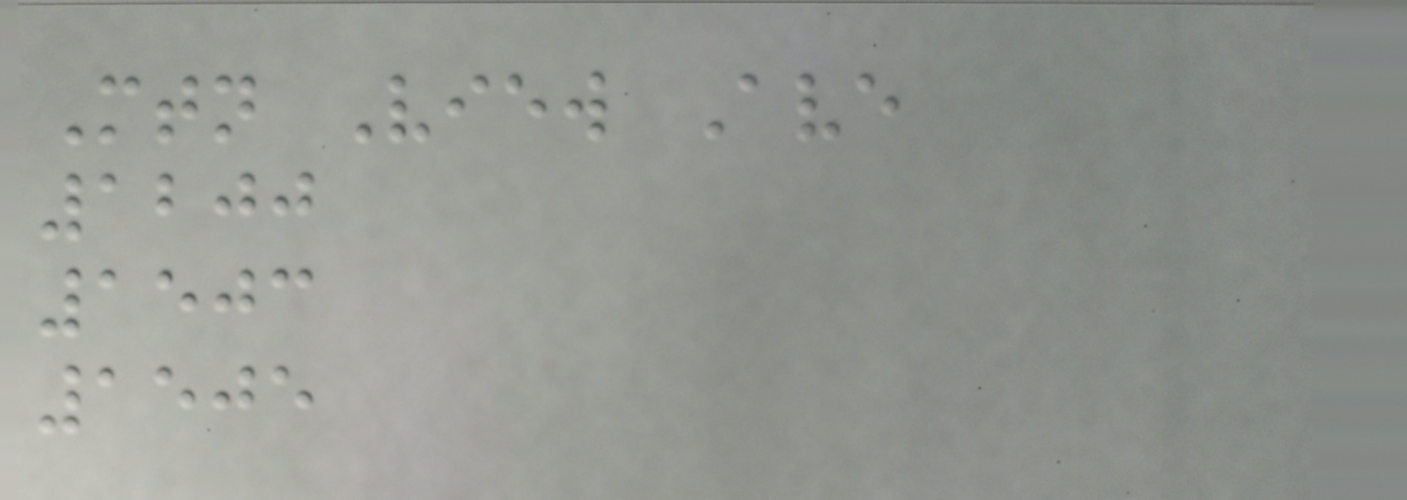Mtn View Ave
1200
1503
1505
